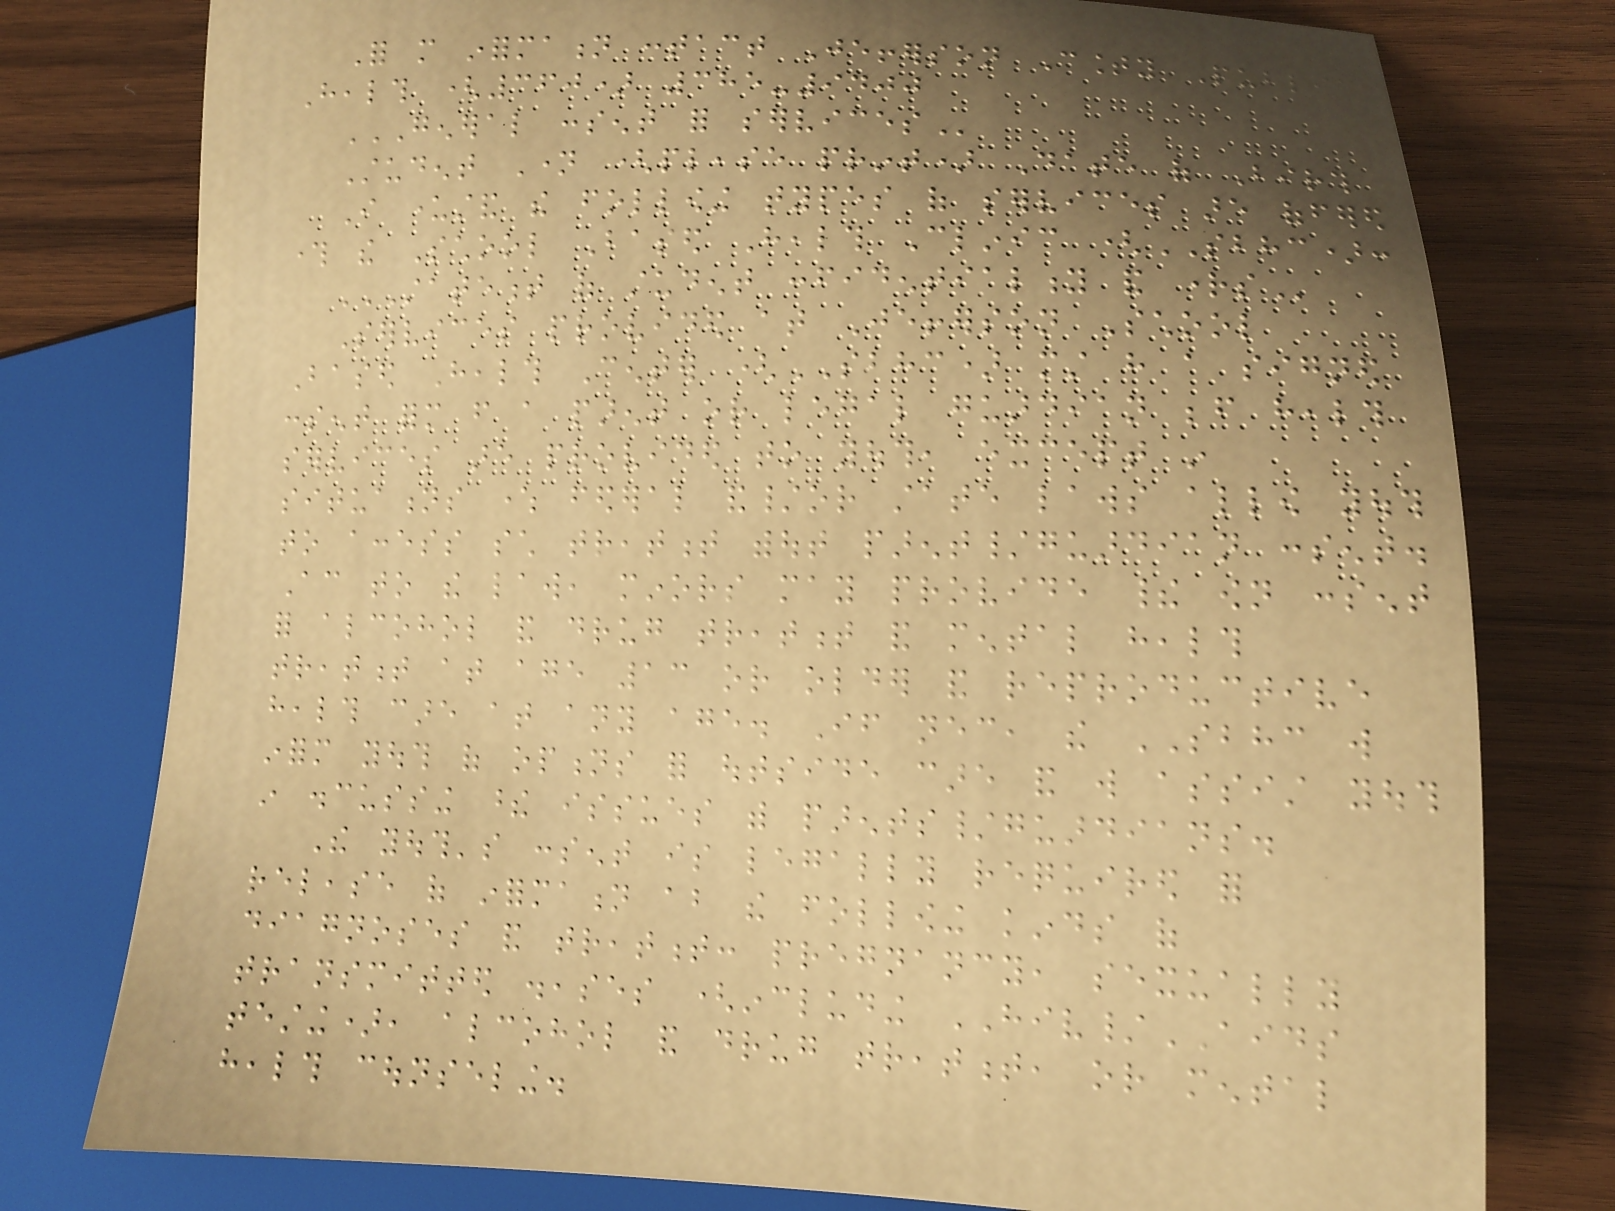For more information contact Jefferson County Public
Health (360) 385-9400
GENERAL CONSENT FOR SERVICES
Student Name (please print) Date of Birth
I understand the following types of services are offered
through the School Based Health Clinic (SBHC):
STATEMENT OF STUDENT CONFIDENTIALITY AND RIGHTS
Services provided at Jefferson School
Based Health Center (SBHC) must have a signed
consent form from a parent or legal guardian before health
services are provided to youth, except in
situations where federal and/or state laws allow youth
to access such treatment without parent/guardian consent.
According to the law, minors may provide their own consent
for alcohol and drug treatment and mental health
treatment at age 13 or older and reproductive
health care at any age. If necessary, the SBHC will
inform youth of options for outside care and will assist youth
in discussing these issues with parents/guardians.
The youth's consent is legally required for
release of information about the following kinds of
diagnoses and treatment: pregnancy, sexually
transmitted diseases (including HIV/AIDS
testing), alcohol and drug treatment, or mental
health counseling.
